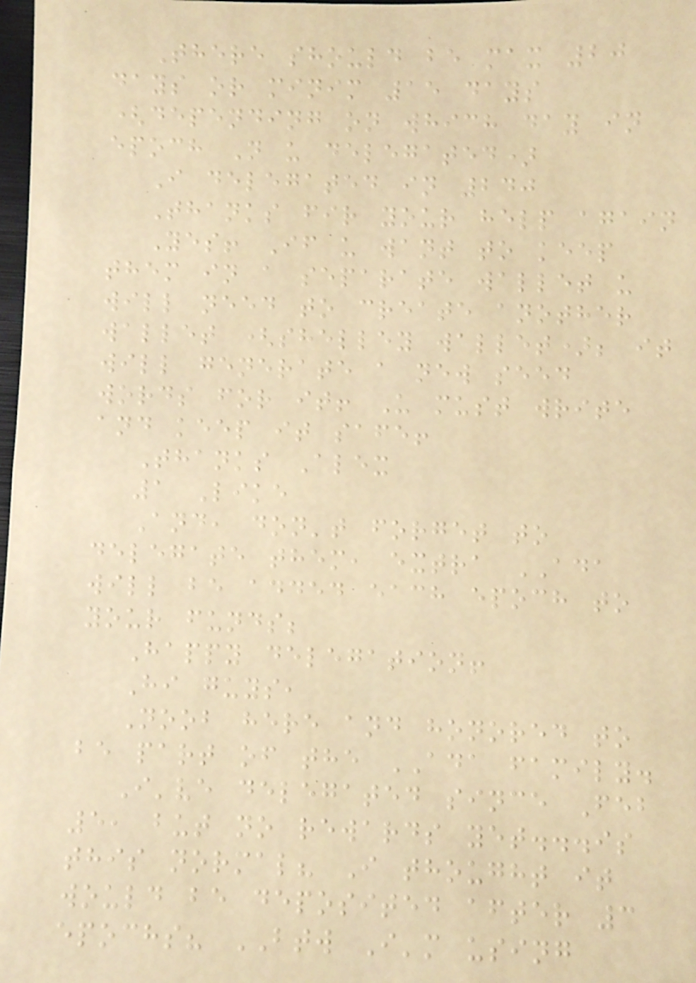There should be max 20
days or minim 15 days
(depending on which day in
epoch N u delegated)
I delegated in 240
Thanks fir your help again
Yes! If u want to keep
them in a separate wallet u
will need to create another
wallet (shelley wallet); it
will generate a new seed
words for it! U must write
and keep it safe!
Thanks Alex
1 Like
And, don't forget to
delegate them, extra ADA
will be added each epoch to
your funds;
Happy delegation!
Hi guys,
Noob here and honored to
be part of the ADA family.
I've delegated since Feb
5, but no rewards yet...is
this normal? I thought it
would be deposited after 3
epochs? BTW I'm using
